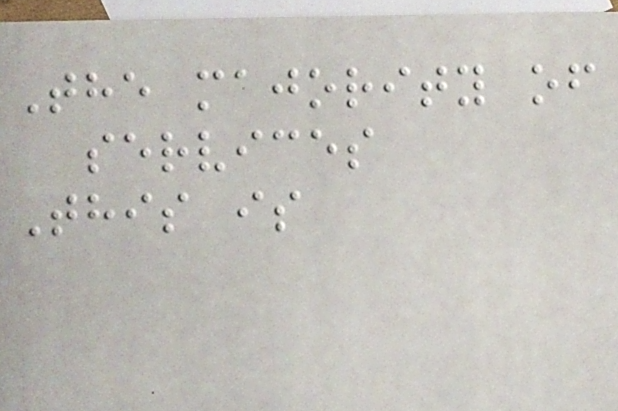The majority of
services
This is
